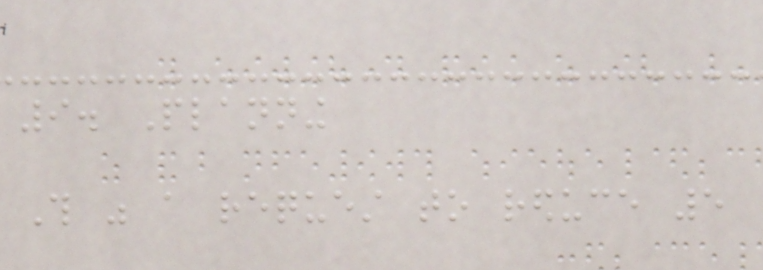9. Planning
This was a request to reduce 5
